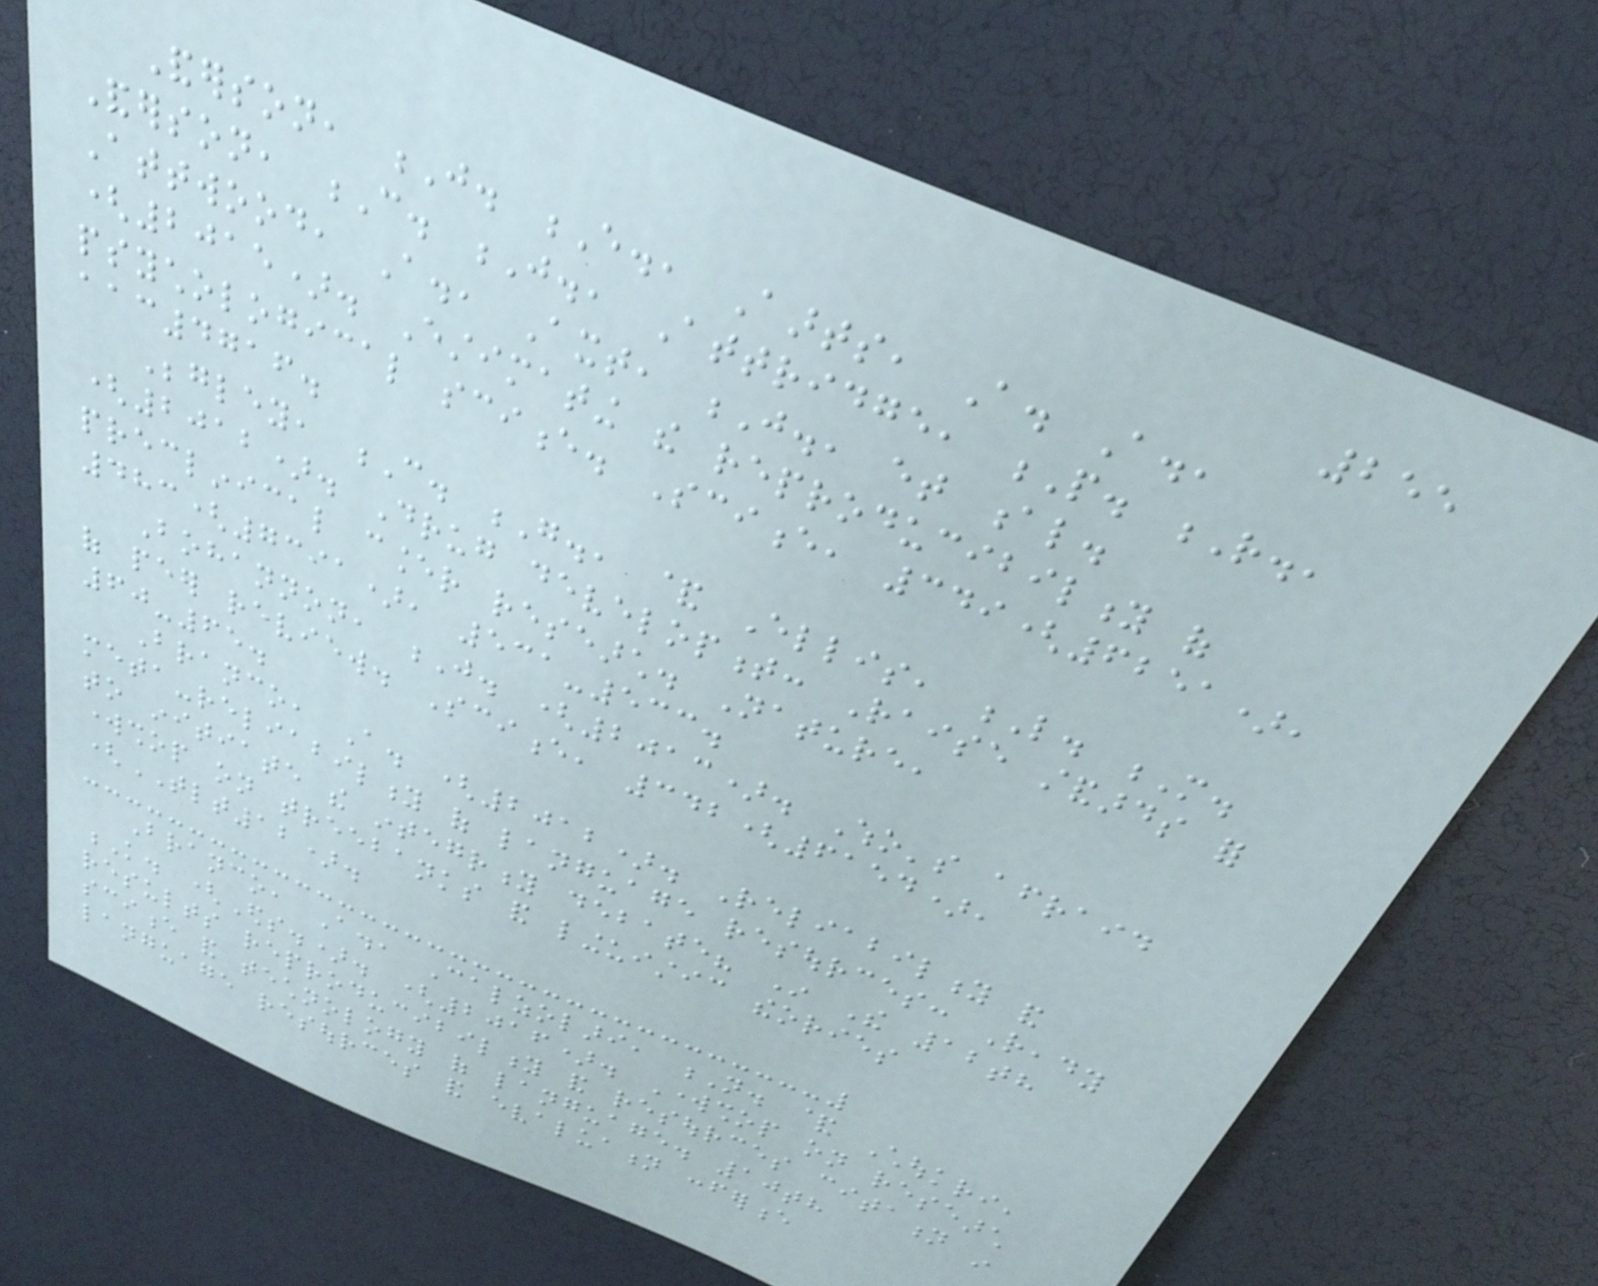255
Anderson, J. E., Aarts, A. A.,
Anderson, C. J., Attridge, P. R.,
Attwood, A., Axt, J., et al.
(2015). Estimating the reproducibility of
psychological science. Science, 349(6251),
aac4716.
Begley, C. G., & Ellis, L. M.
(2012). Drug development: Raise standards for
preclinical cancer research. Nature,
483(7391), 531-533.
Bohannon, J. (2013). Who's afraid
of peer review. Science, 342(6154),
60-65.
Branco, A. (2012). Reliability and
meta-reliability of language resources: Ready
to initiate the integrity debate? In The 12th
workshop on treebanks and linguistic theories
(TLT12).
Branco, A., Calzolari, N. & Choukri,
K. (Eds.). (2016). Workshop on research
results reproducibility and resources citation in
science and technology of language. 10th
language resources and evaluation conference
